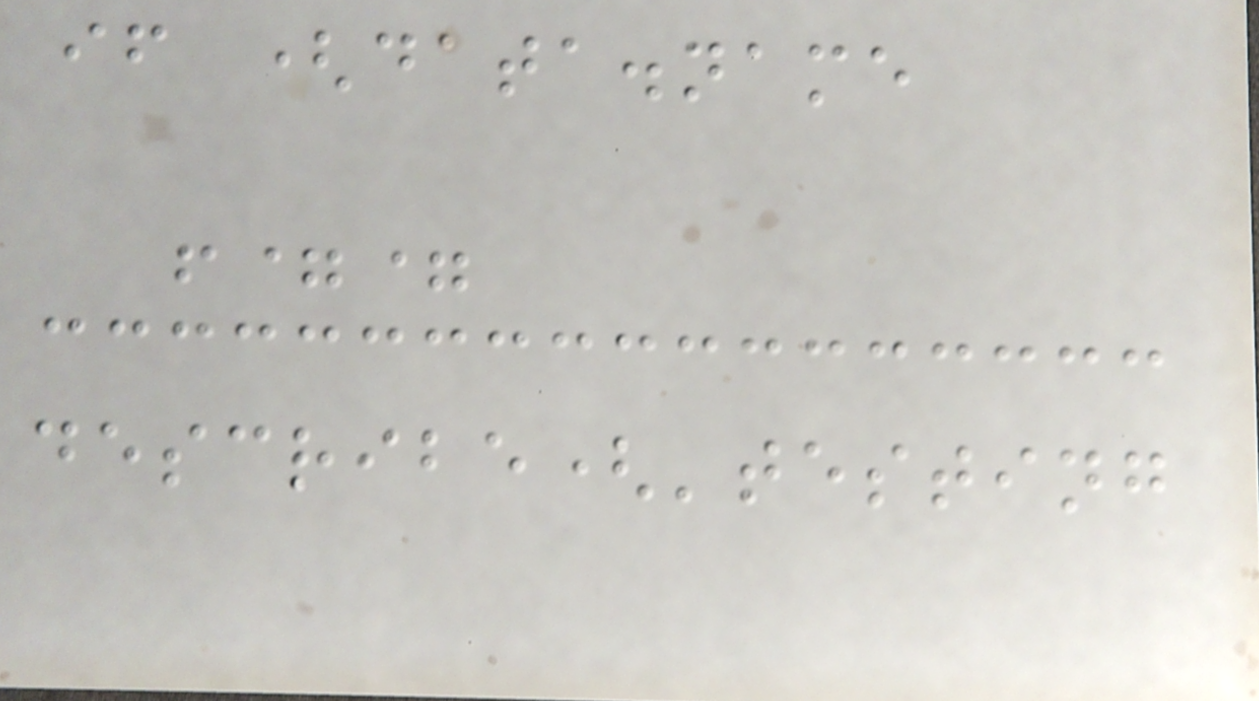if (data.name
!==
describe('testing
